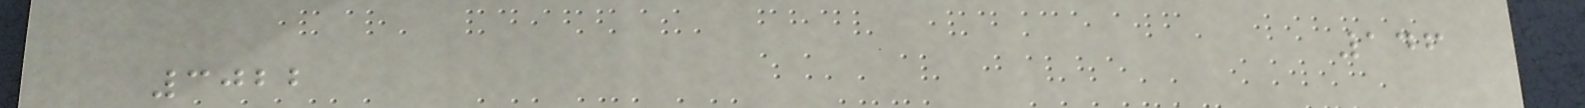146
3022
